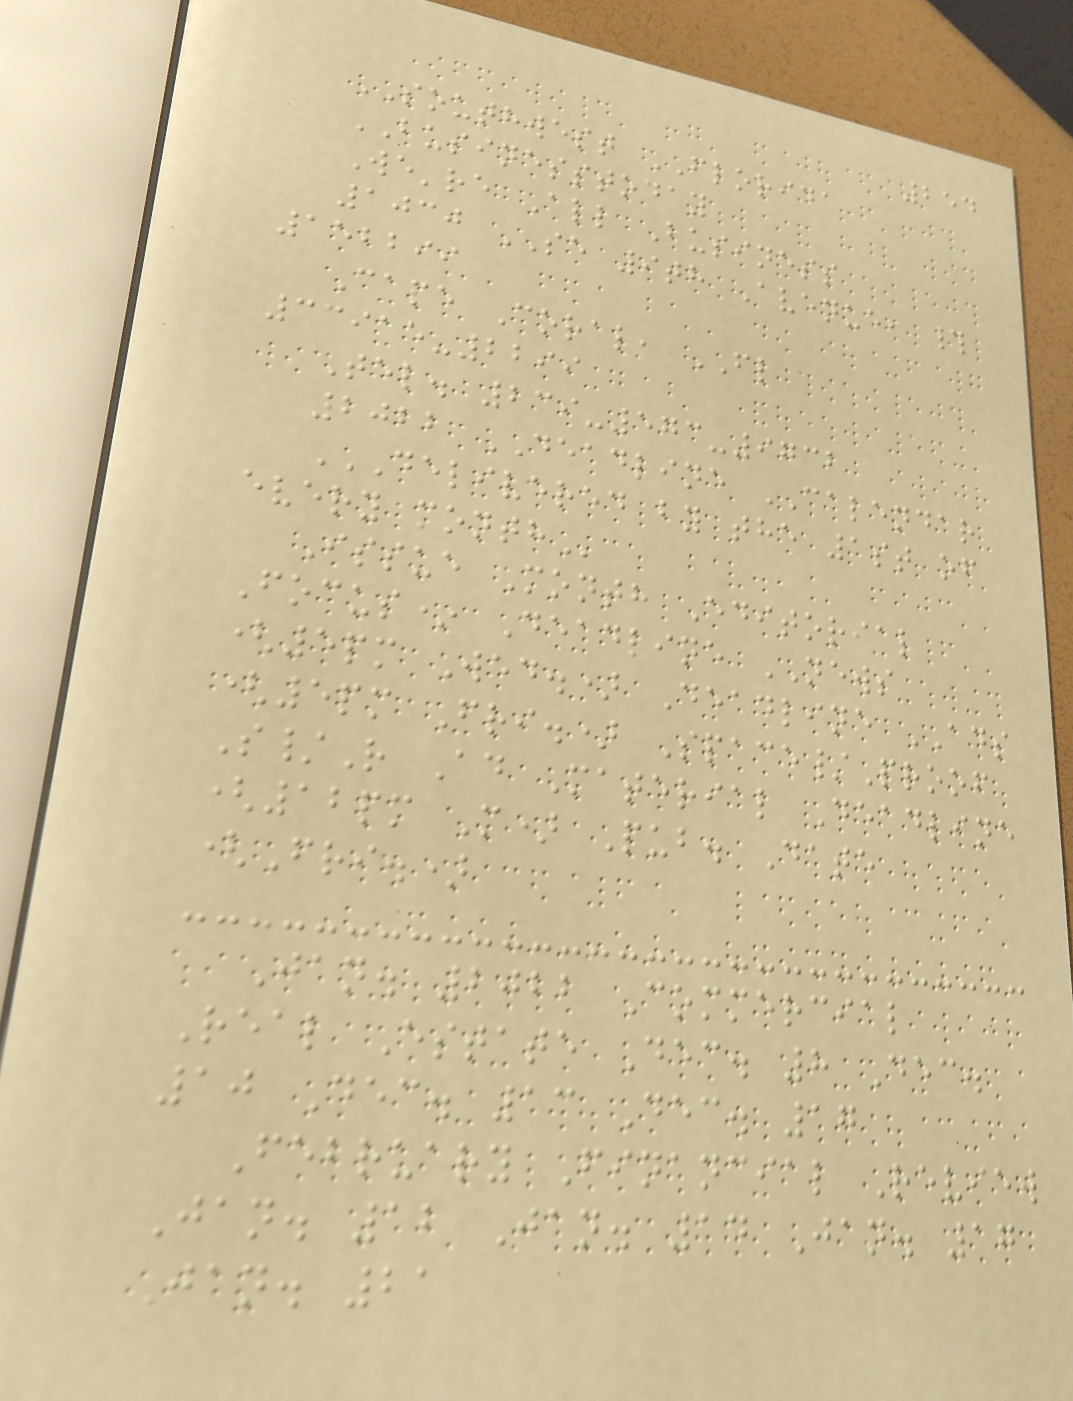254
SOUTHWEST FLORIDA
BUSINESSTODAY
We're All Business
1030 SE 9th Avenue, #
152299
Cape Coral, FL
33915-2299
Tel. 239-573-9732
2022 DEADLINE CALENDAR
DELIVERED BY THE 1ST OF
EVERY MONTH
Issue Month Editorial
Focus* Deadline NEWS
(5pm Wed.) Deadline ADS
(5pm Fri.) Space/Proof
S/R Ad Material Deadline
(12pm M) Pub. Date
(Fri.)
Jan. 2022 Commercial
Real Estate Dec. 8 Dec.
10 Dec. 13 Dec. 17
February Financial Review
Jan. 12 Jan. 14 Jan. 17
Jan. 21
